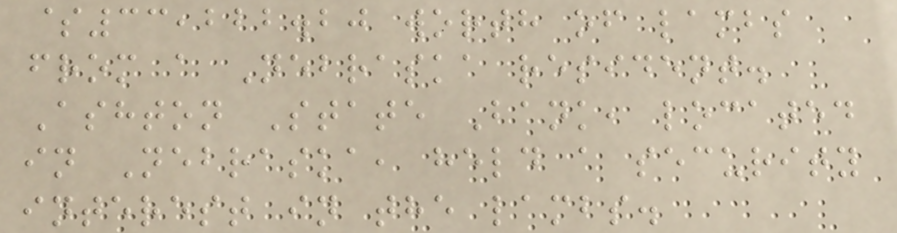$33,222.20 worth of lambs
from a Nebraska resident.
Ashton State Bank, located
in Nebraska, held a security
interest in the lambs.
